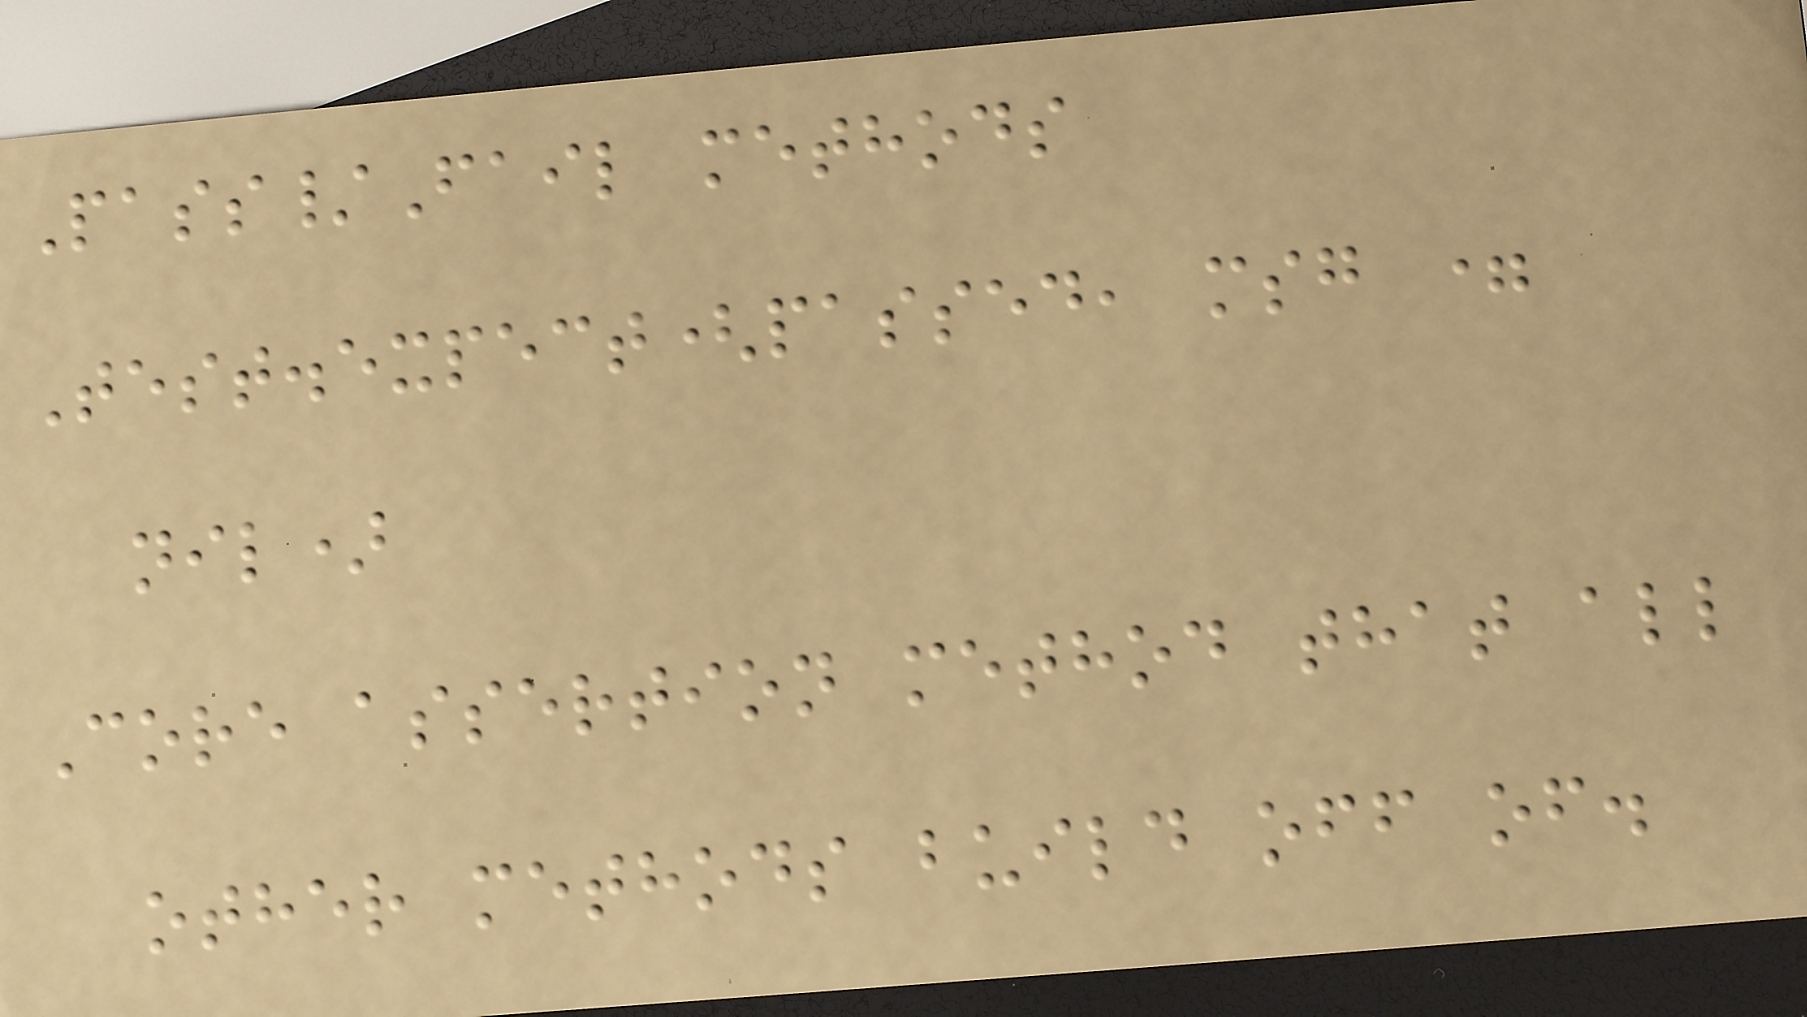Pass/Fail methods
Test.expect(passed, msg =
nil)
Core assertion method that all
other methods build off of.
